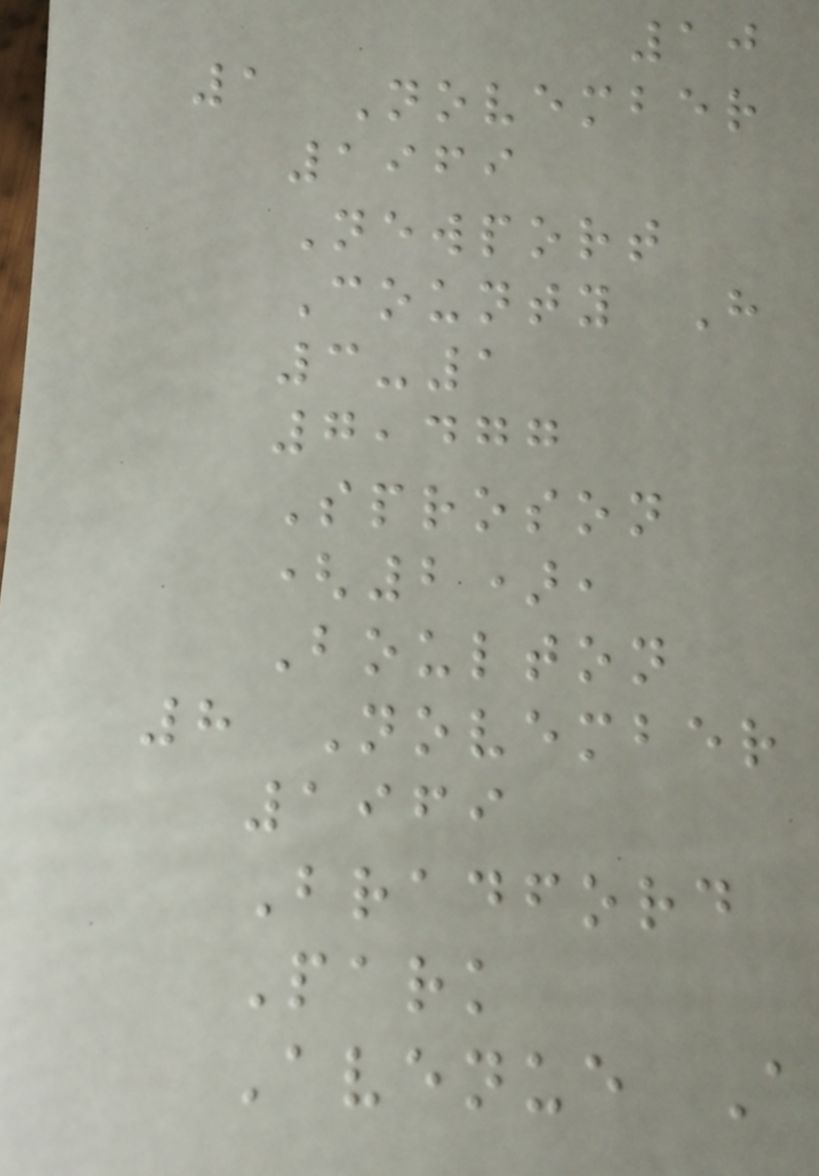10
1 November
1969
Newport
County H
3-1
7,477
Sproson
(2),
Boulton
8 November
1969
Bradford
Park
Avenue A
